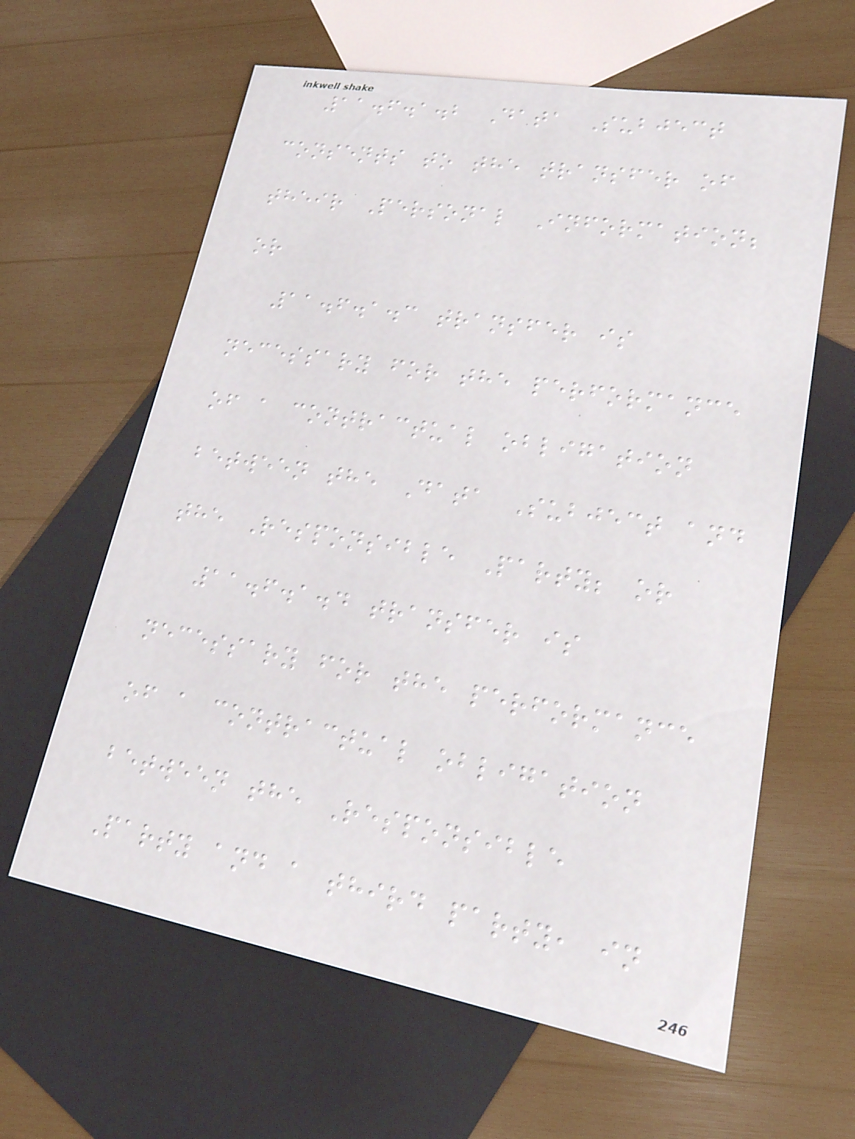11.6.1.2 Data Subject
consents to the transfer of
their Personal Information;
or
11.6.1.3 transfer is
necessary for the performance
of a contractual obligation
between the Data Subject and
the Responsible Party; or
11.6.1.4 transfer is
necessary for the performance
of a contractual obligation
between the Responsible
Party and a third party, in
